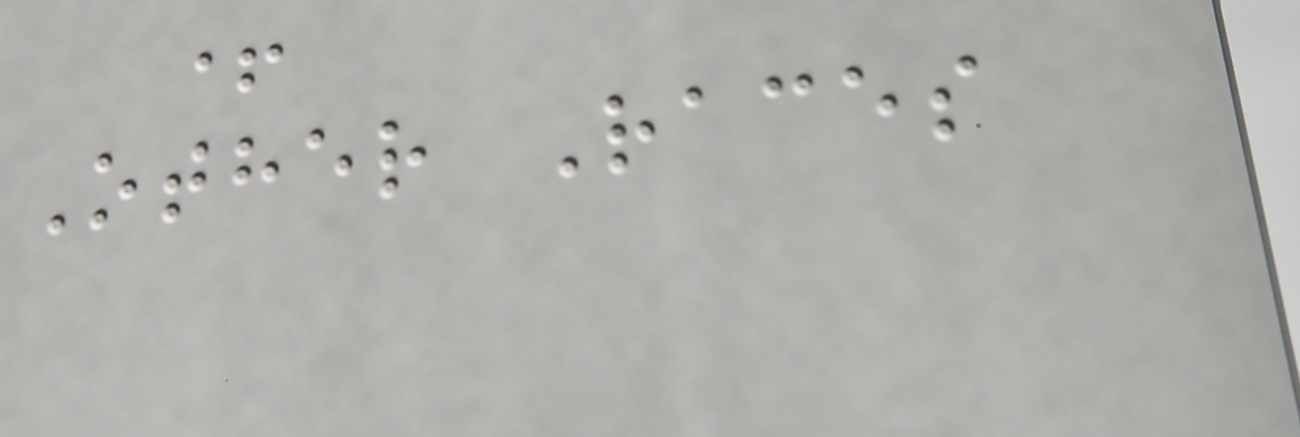+
Other Races
